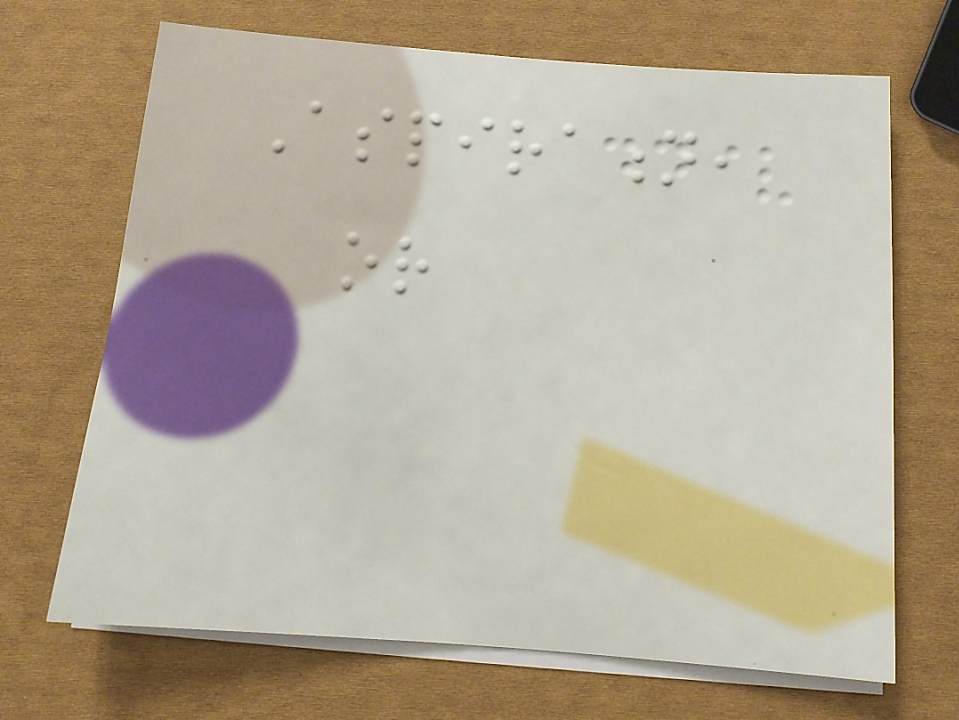Aspiration,
or
